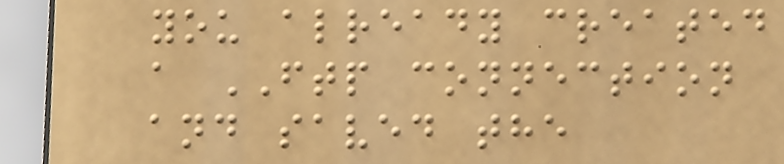you already created
a FTP connection
and saved the
